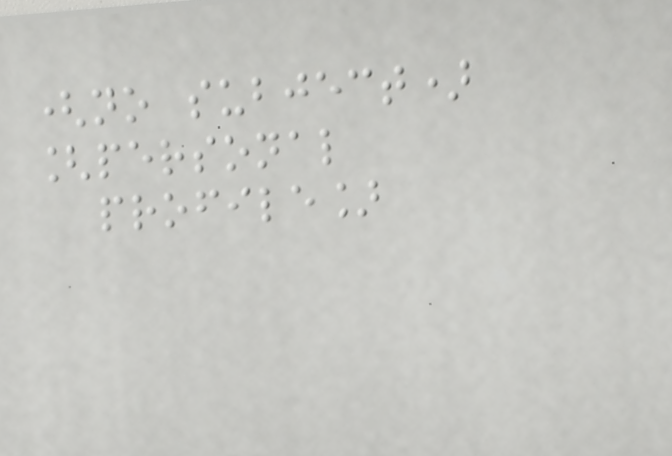(no subject)
[personal
profile]
